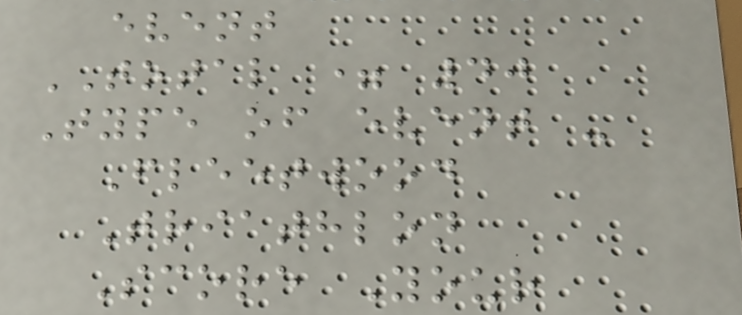event
TOTAL = 40
Type of event -
Fleetwood
Triathlon
Score Your
